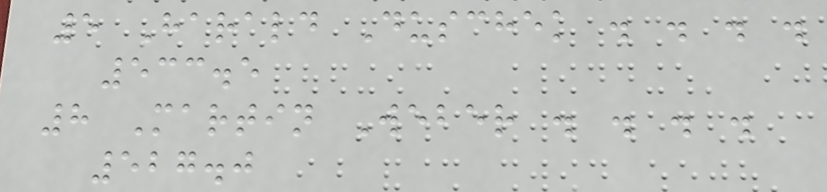5 Harald Duschek . . . .
533.5
8 Martin Weber . . . .
527.0
